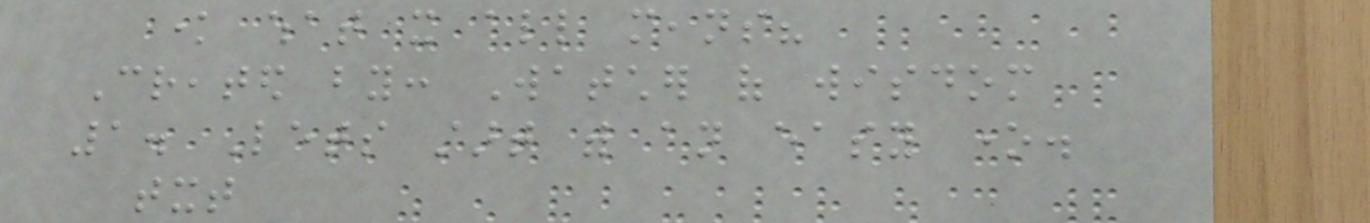know what it all means?
Created by: Watcher of wisdom
1. Lets start with an easy one.
txt
